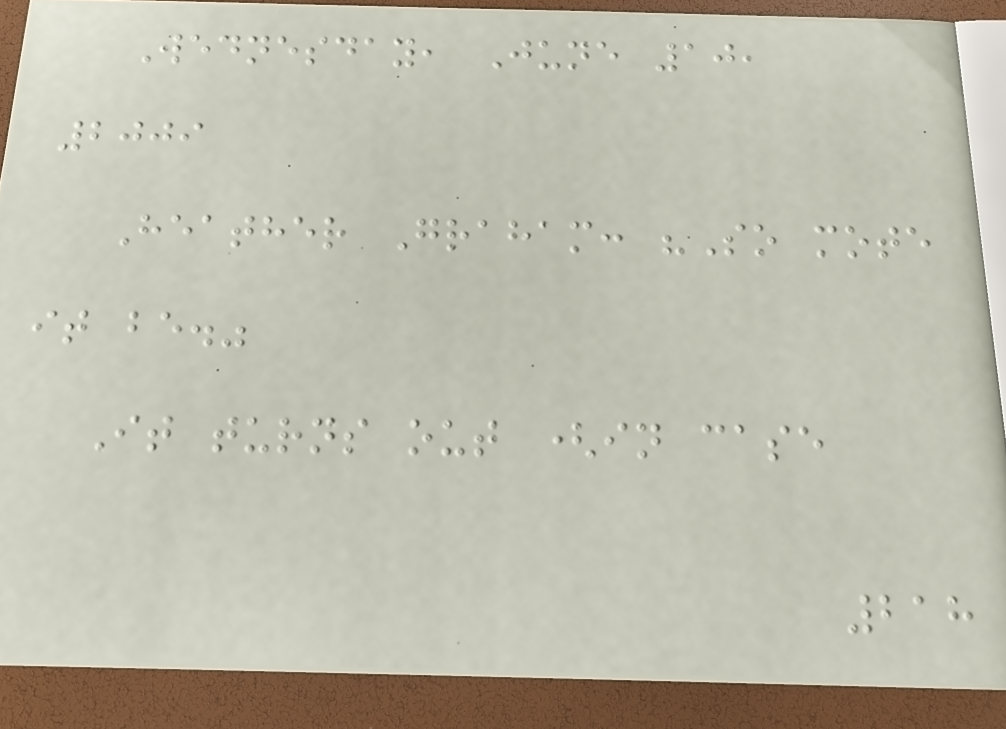Wednesday, June 10,
2009
Heather Graham: "So mote
it be."
It turns out (in case
218
